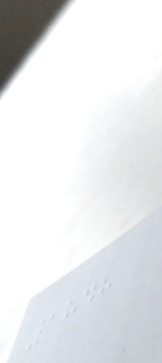1848
